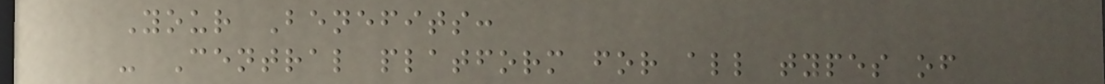Your Benefits:
- Central platform for all types of
